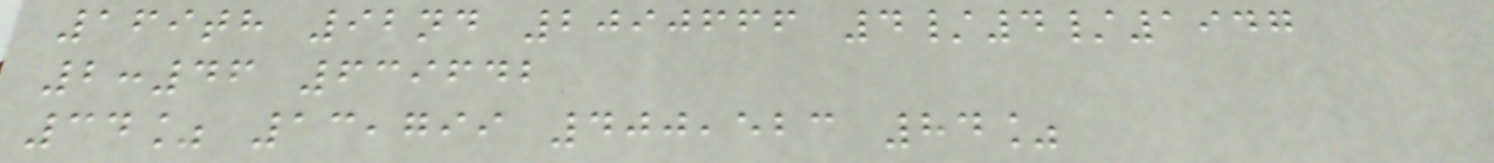169th 92nd 2090666 4/4/1947
2:46 639642
34% 13,799 400,523 84%
